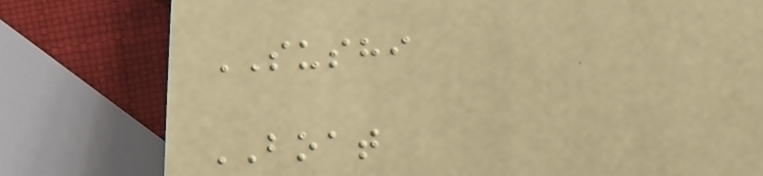SUSHI
BOAT
